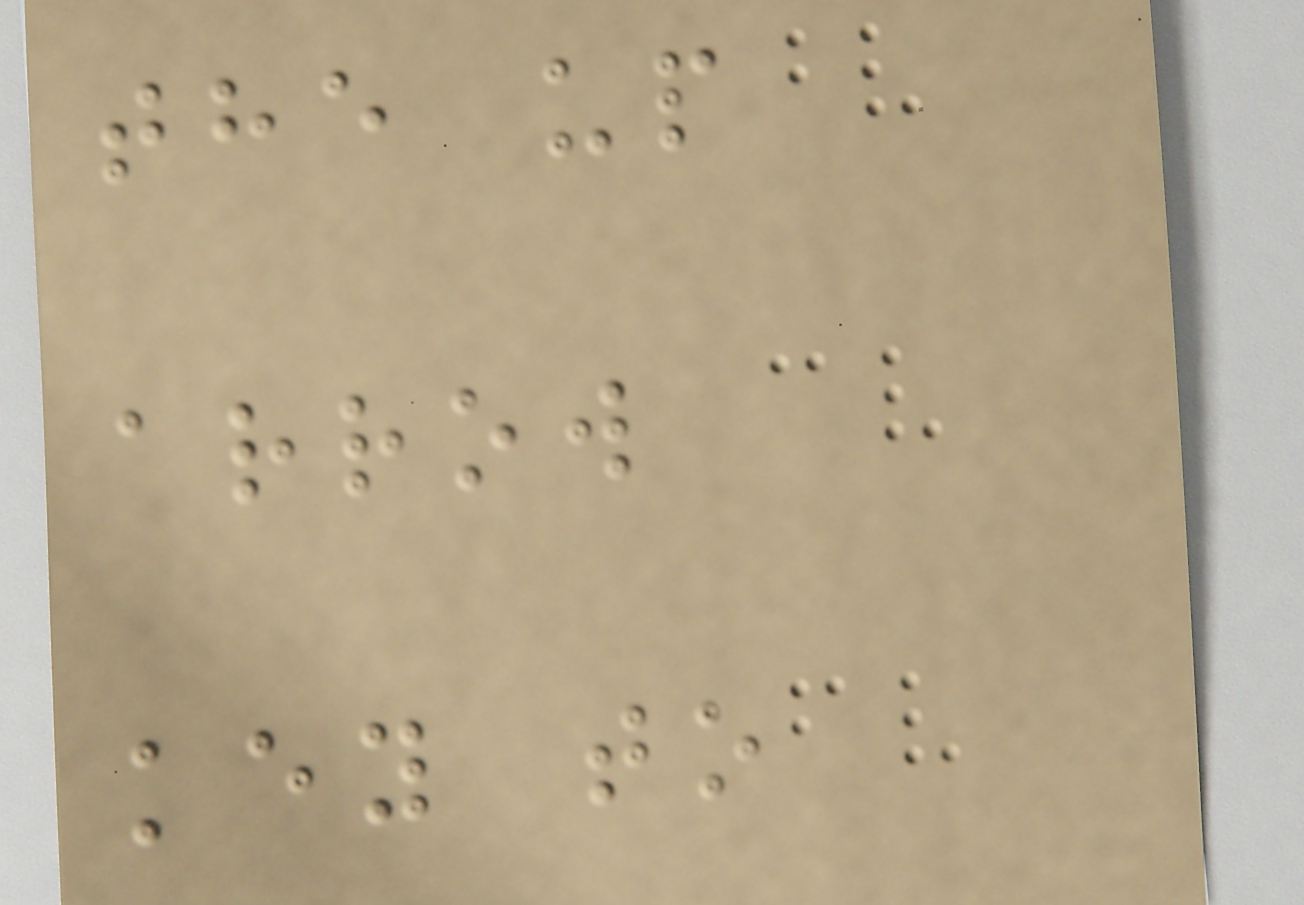the up
arrow
key to
